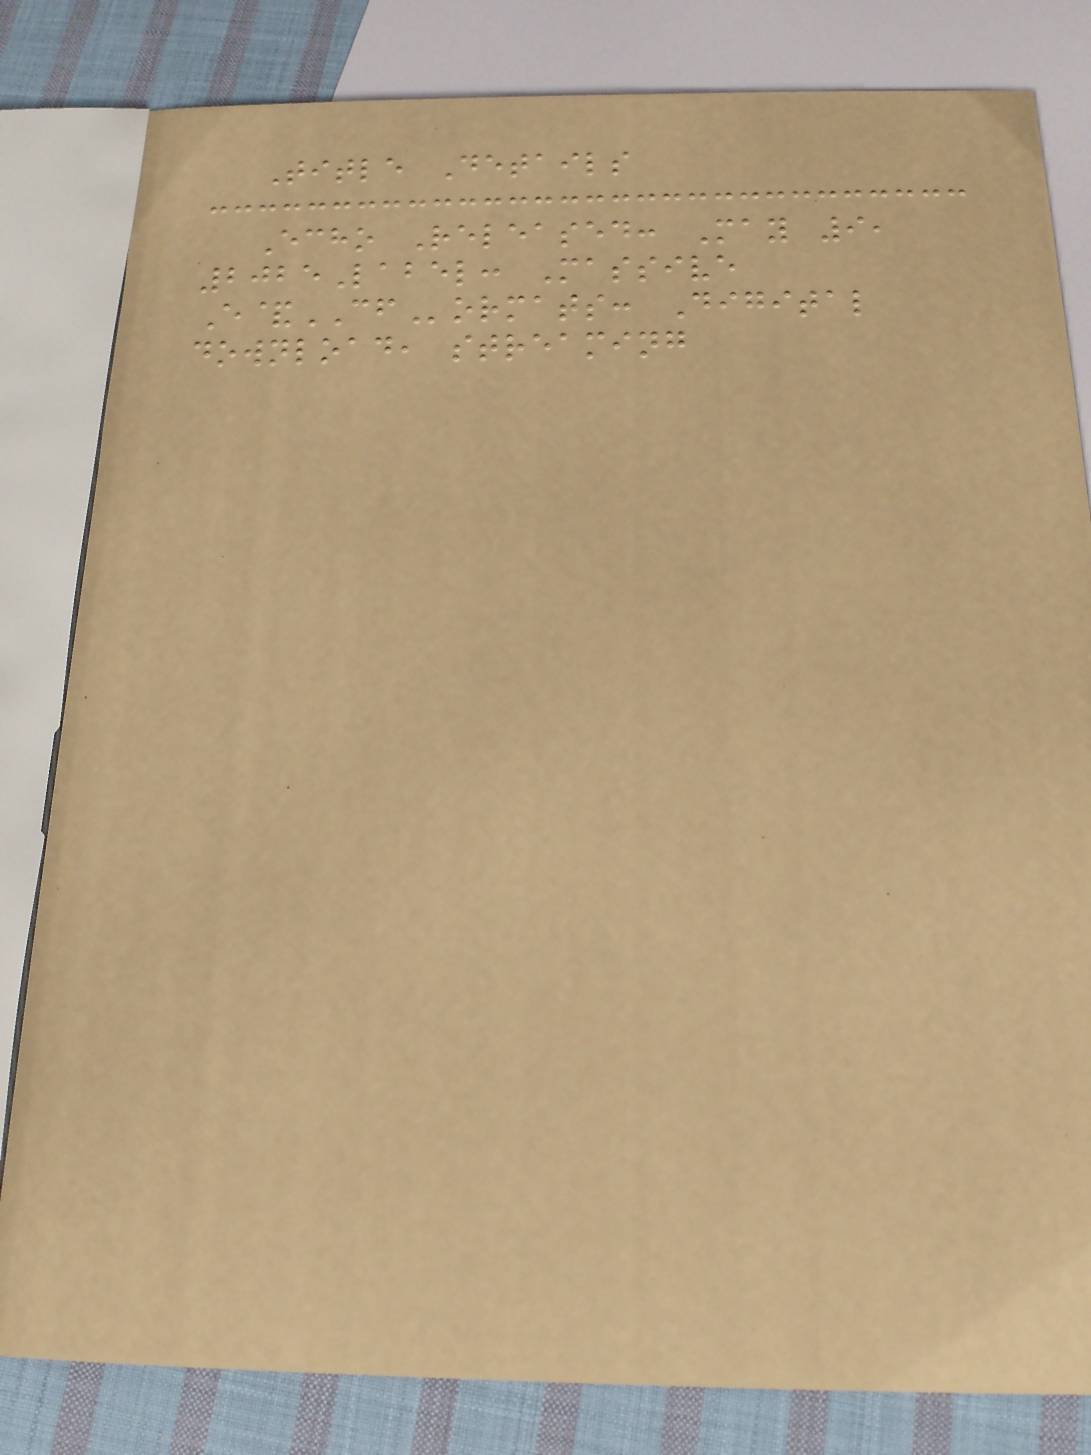Title Details
Echo Released: May 9,
2025Label: Massive
E&CFormats: Digital
download, streaming
